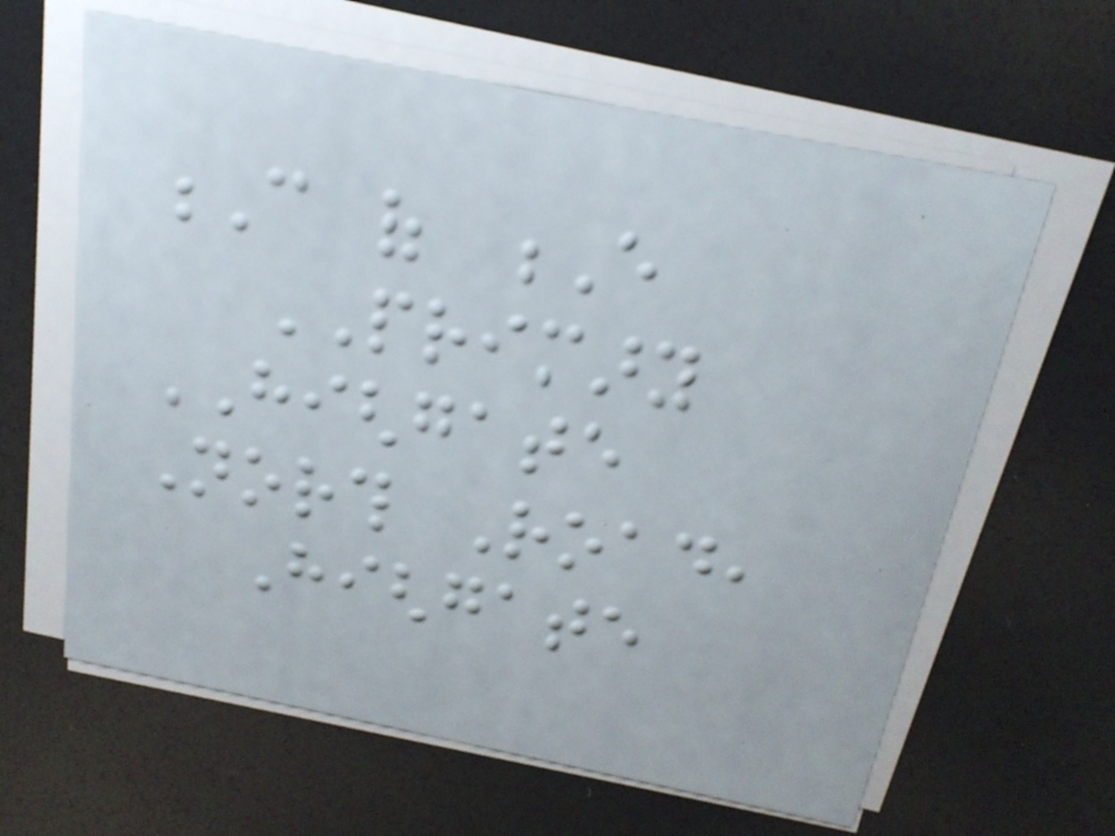C of E
PRIMARY
HIGHGATE
North Road,
Highgate
